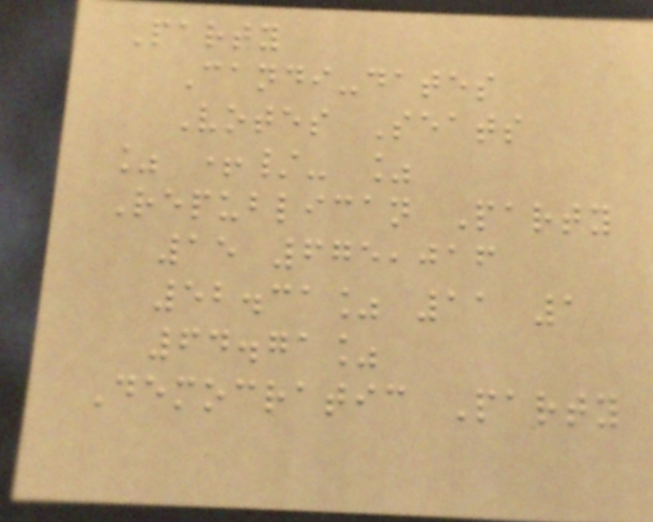Party
Candi-dates
Votes Seats
% +/- %
Republican Party
15 675,016
52.31% 11 1
64.71%
Democratic Party
